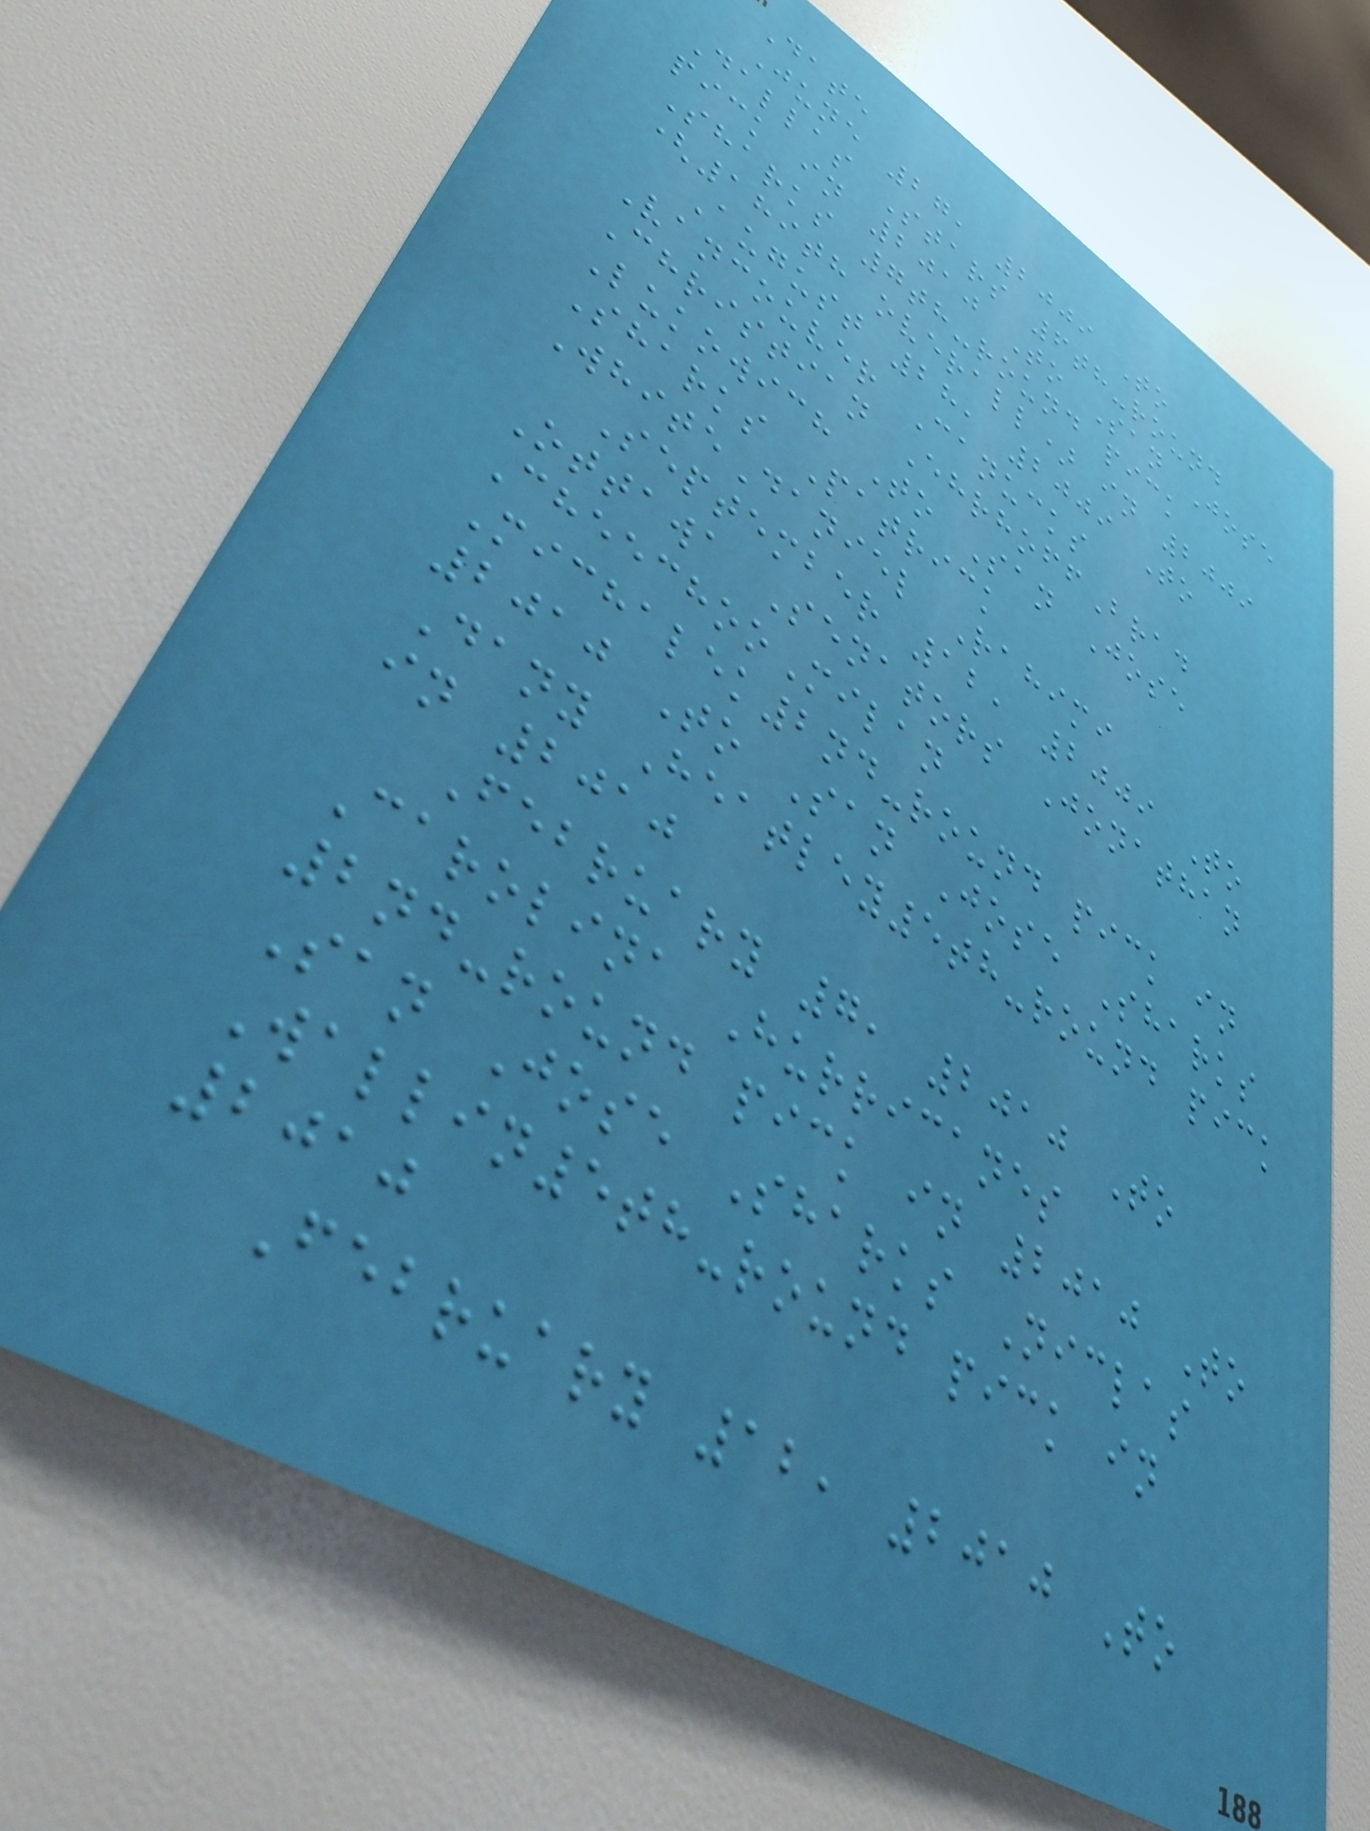Date
June 27, 2009 To
Dallas Stars 6th-round
pick in 2010 To San Jose
Sharks 7th-round pick
(189th overall) in 2009
August 28, 2009 To
Vancouver Canucks
Christian EhrhoffBrad
Lukowich To San Jose
Sharks Patrick
WhiteDaniel Rahimi
September 12, 2009 To
Ottawa Senators Jonathan
CheechooMilan
Michalek2nd-round pick in
2010 To San Jose Sharks
Dany Heatley5th-round pick
in 2010
February 7, 2010 To
Carolina Hurricanes
2nd-round pick in 2010 To
San Jose Sharks Niclas
Wallin5th-round pick in
2010
February 12, 2010 To
